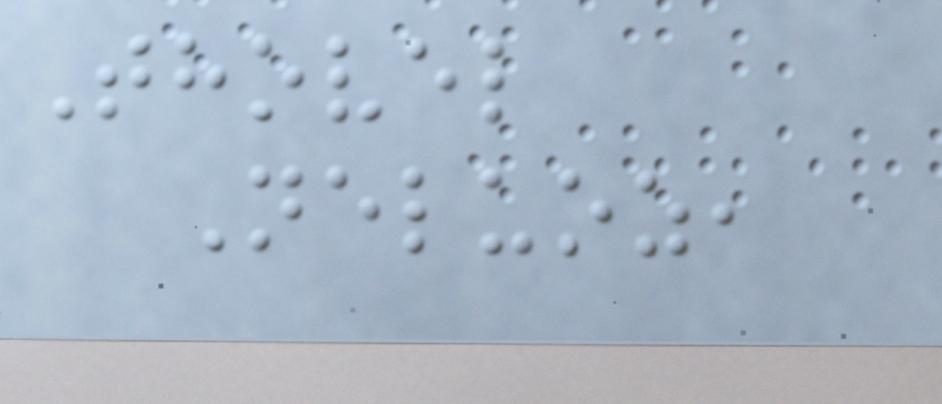Thovel
Neluoz,
